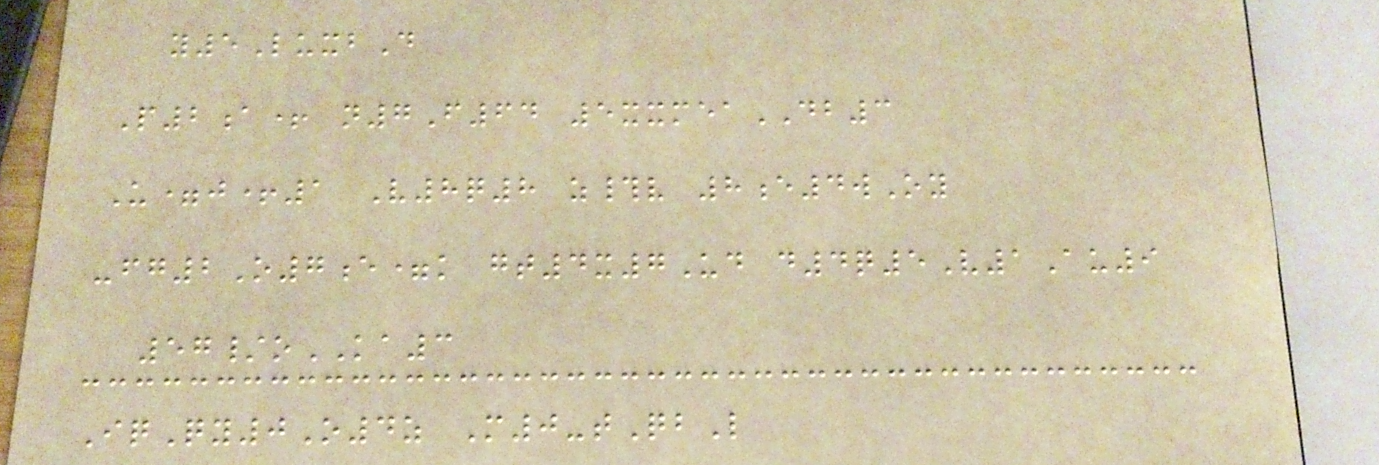y5LuxbD
P2a+ n7F64 5xxmeaDB3
U=j+1 V8q8 z#v 8e4wOy
-fg2O7e=k gt4x7Ud d4q5V1Au9
57/oKA3
IqQy0O4z M0-tQbL
